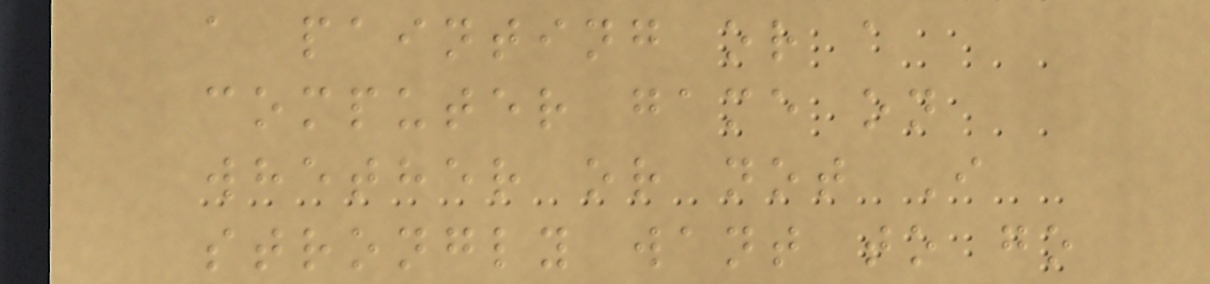a painting or a
computer game on
whether or not I
strongly want to go
